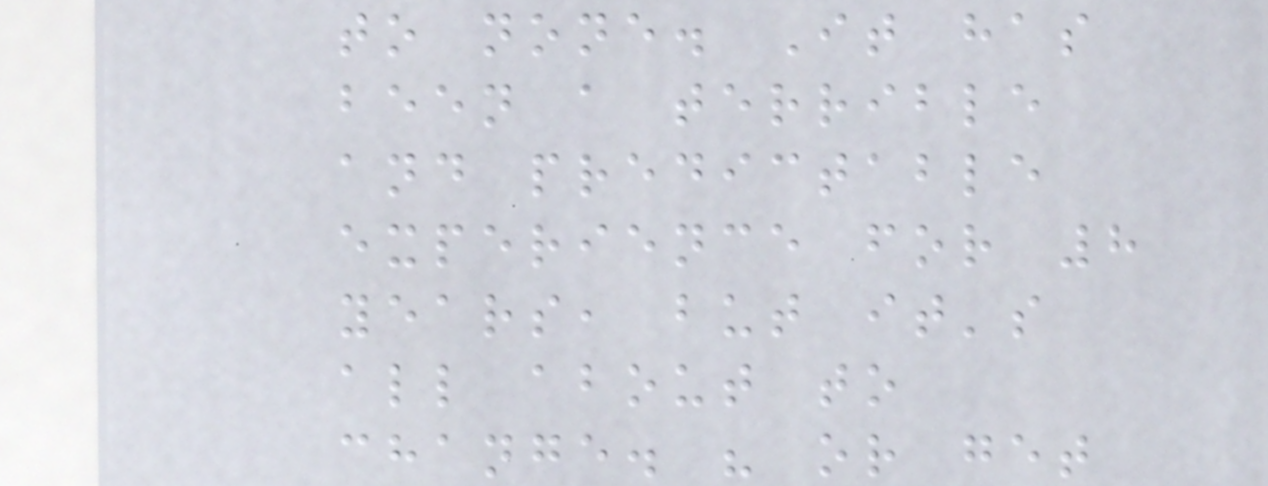to none. It has
been a terrible
and predictable
experience for 8
years, but it's
all about to
change. " or get
